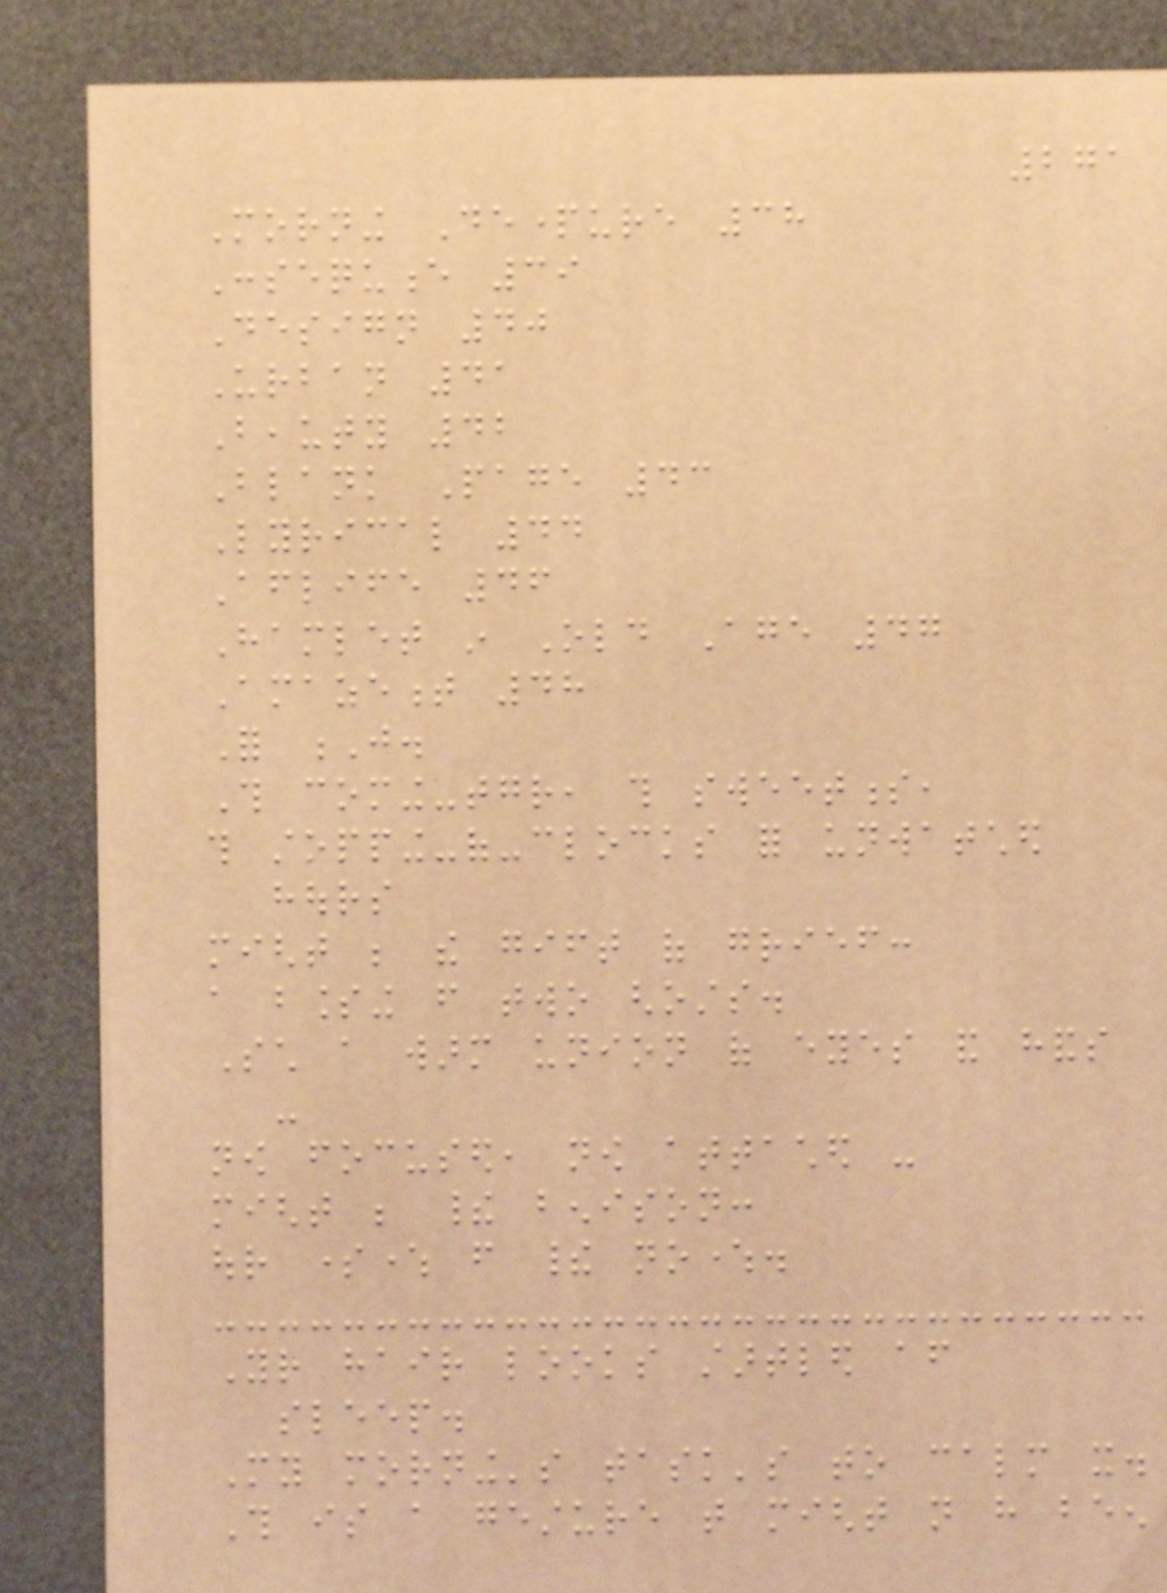271
Morning Departure 38
Consequence 39
Design 40
Urban 41
Beauty 42
Blank Page 43
Lyrical 44
Afterlife 46
Hamlet in Old Age 47
Amazement 48
For J.
This coming-together, this sweetness,
this stopping-of-clocks for unwatched
hours
might be the gift of grief:
a blessing from two ghosts.
Such a warm union of eyes and hands
-
now focused, now attached -
might be their benison:
our somewhere from their nowhere.
Your hair looks startled after
sleep.
My morning's task's to calm it.
This is a gesture that might not have been
